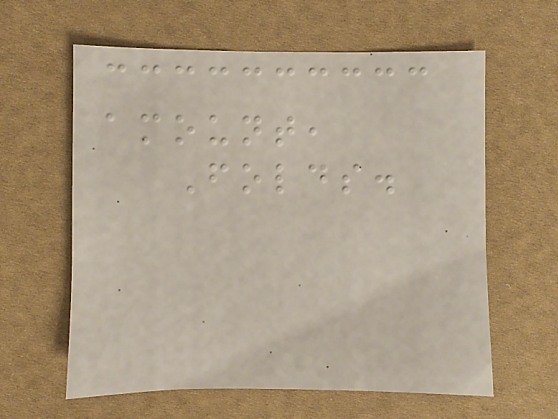amount,
Folds.
